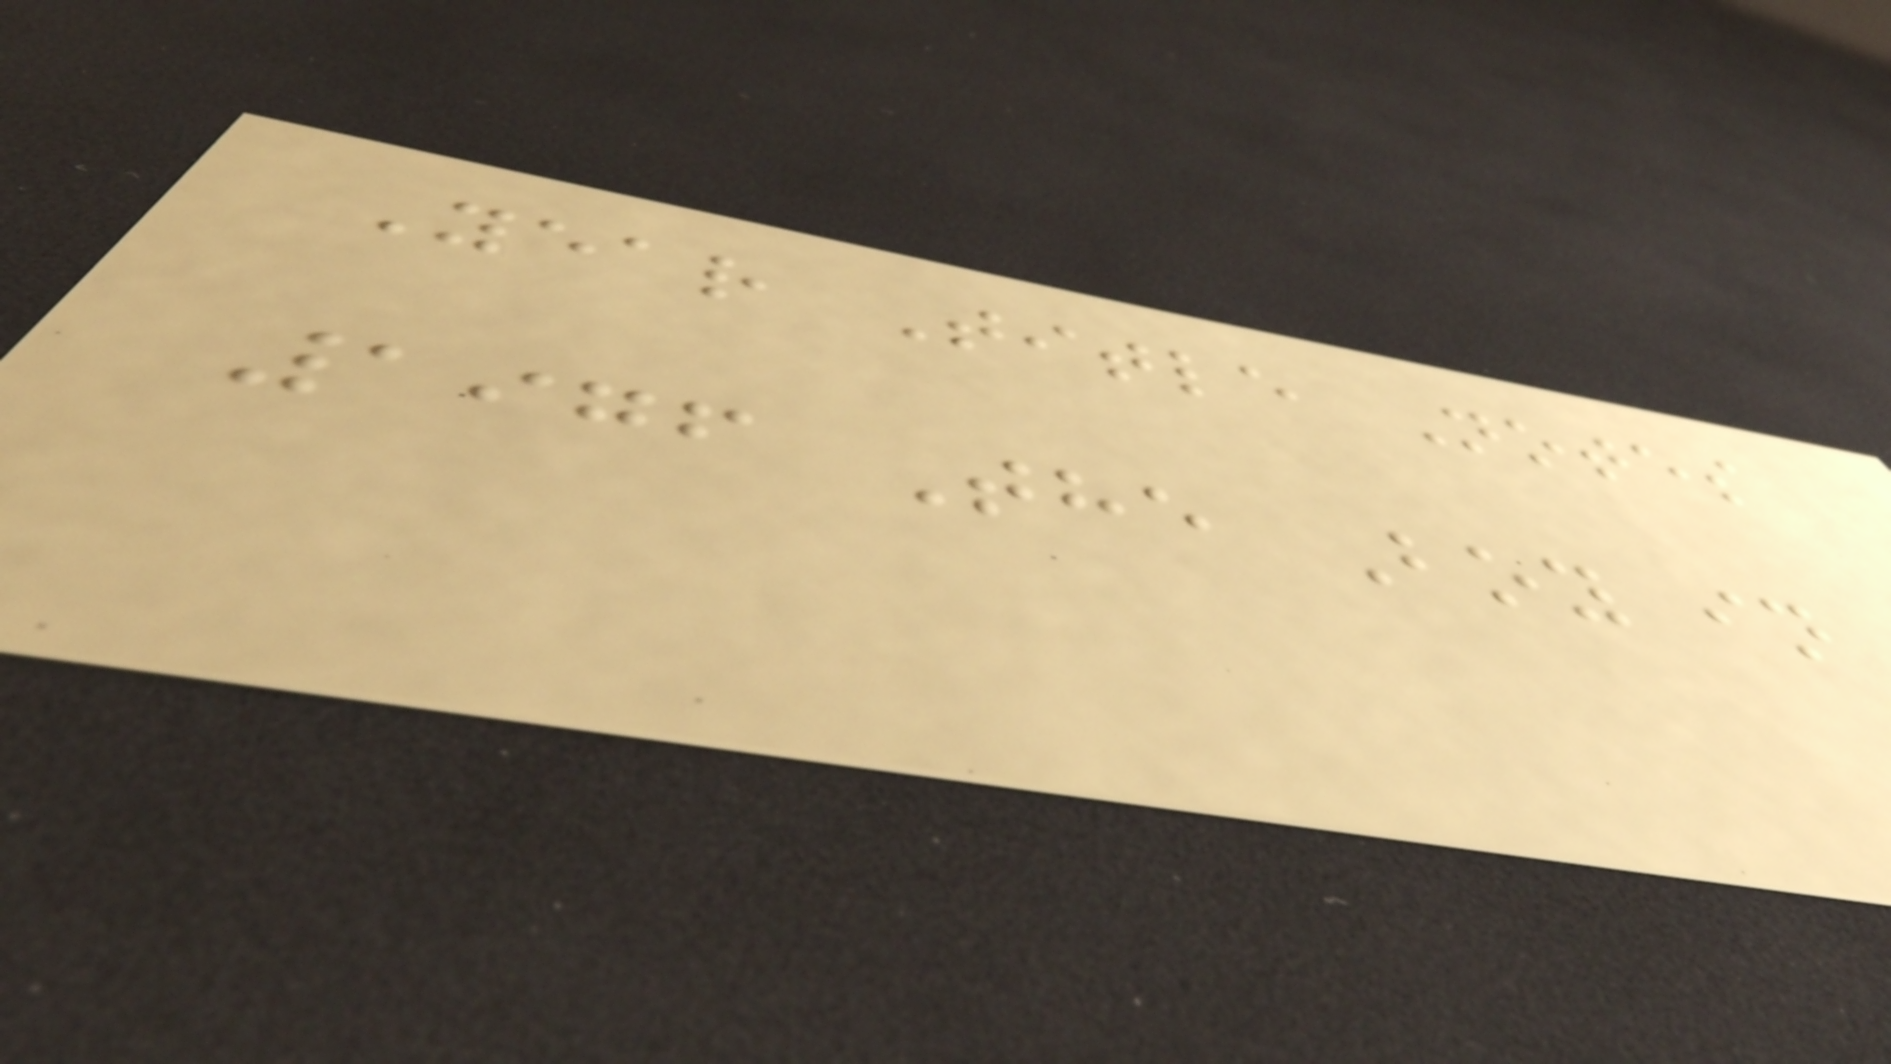Year Title Notes
1976 The Boy in
